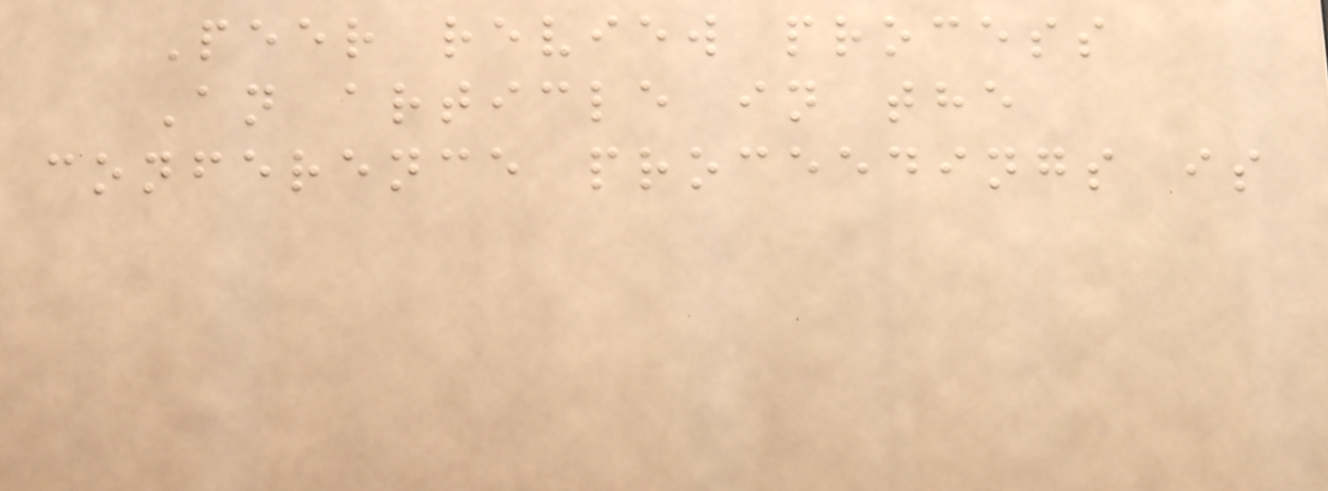Peer review process
An article in the
conference proceedings is
